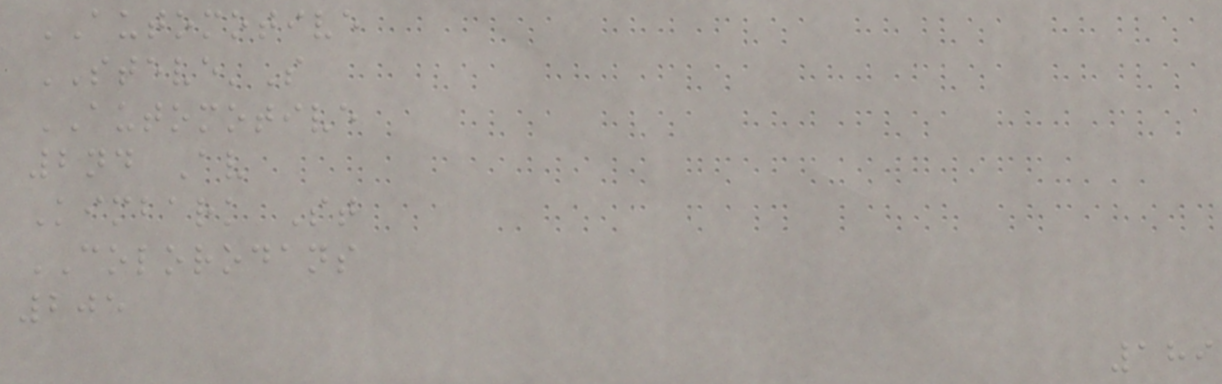AUTOMOTIVE
STEVE'S
AUTOMOTIVE
2nd Av
Kimbark St
COLORODANS
205
189
